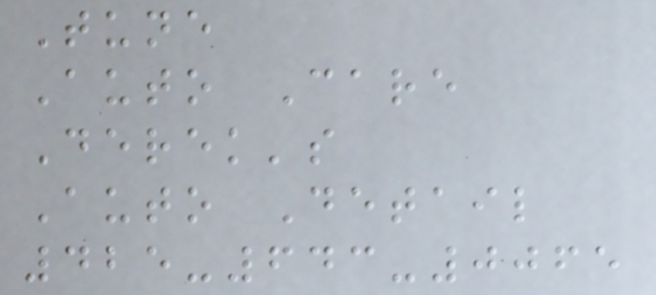Tune
Auto Care
Derek's
Auto Detail
425-643-0065
